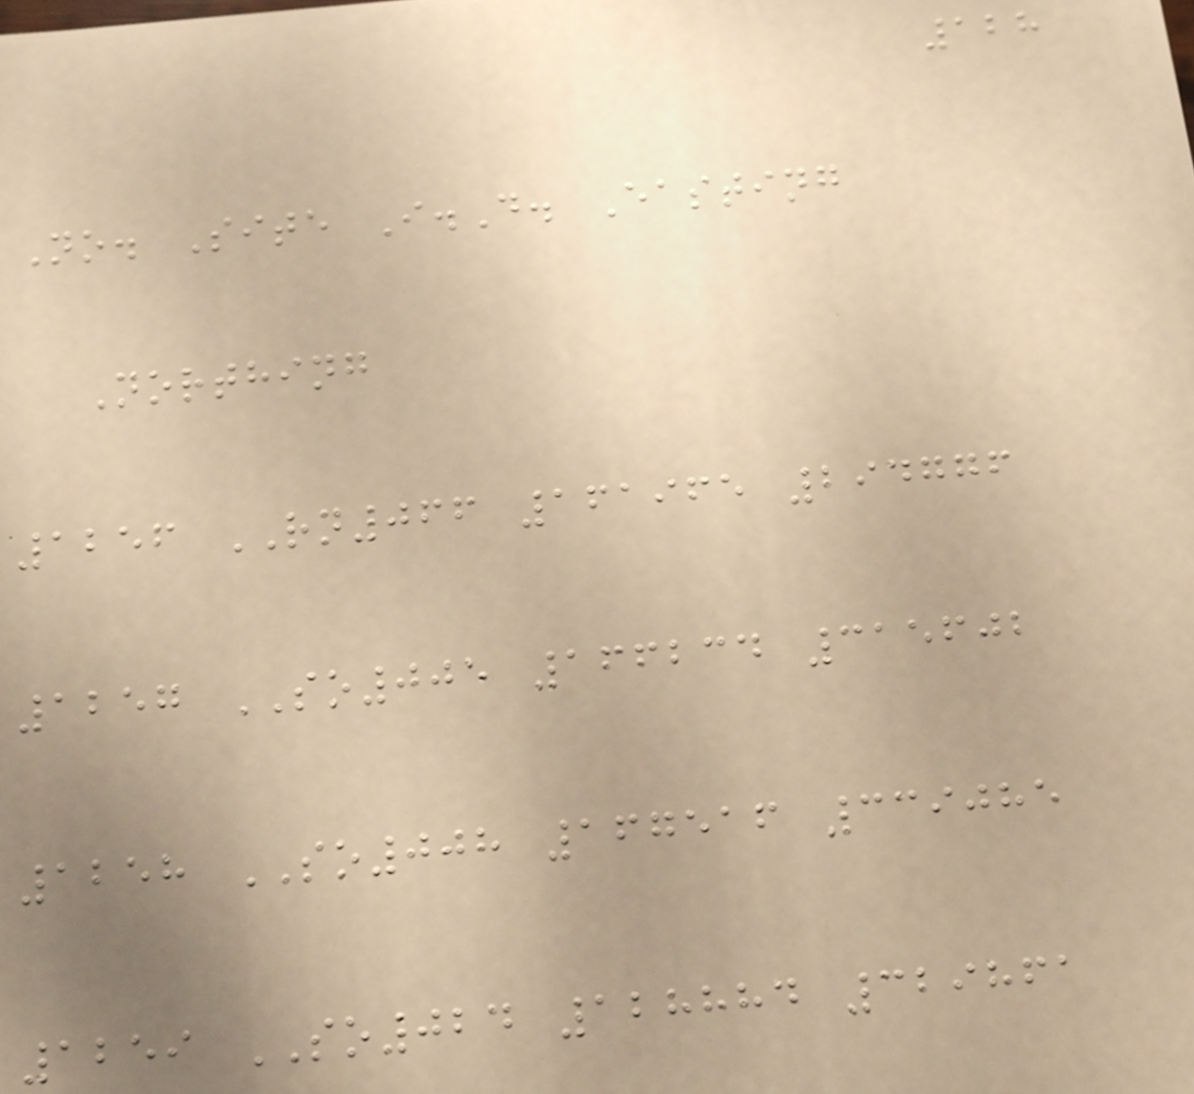128
No. Site I.D. Easting
Northing
1256 RN066 161965 294776
1257 SO005 166234 315602
1258 SO008 167516 339085
1259 SO024 128884 329861
